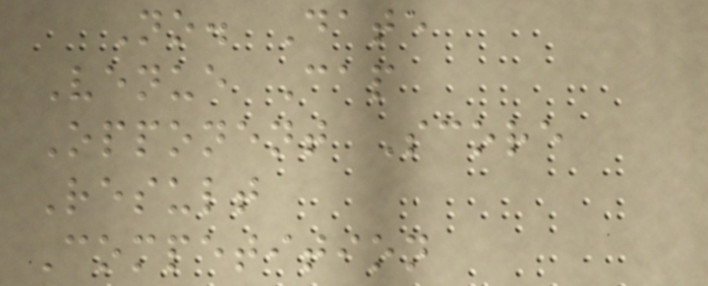No. Date
Venue Cap
Opponent Score
Result
Competition
